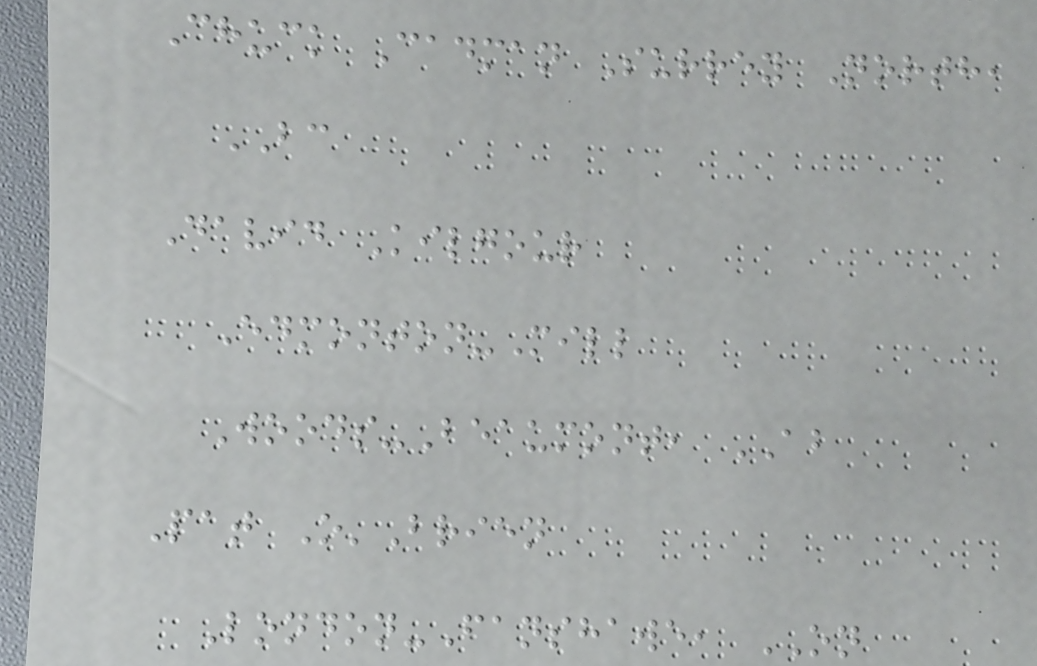Chuck Cadman Surrey North,
BC
David Kilgour
Edmonton-Mill
Woods-Beaumont, AB
Pat O'Brien
London-Fanshawe, ON
